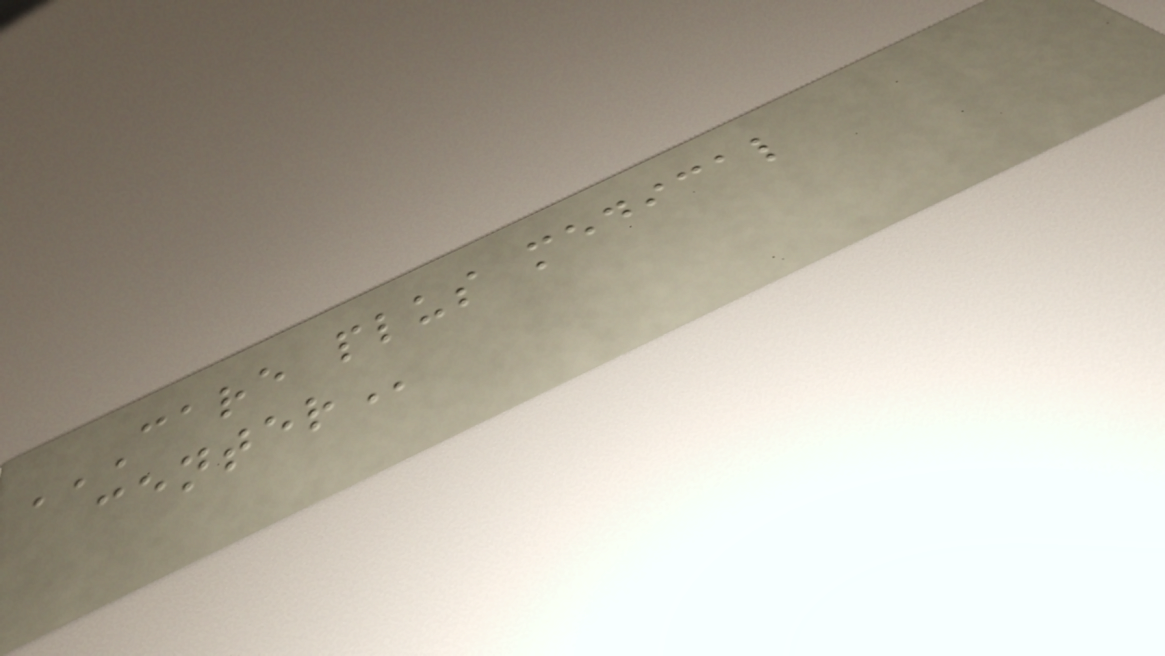CARE PLUS MEDICAL
CENTER
